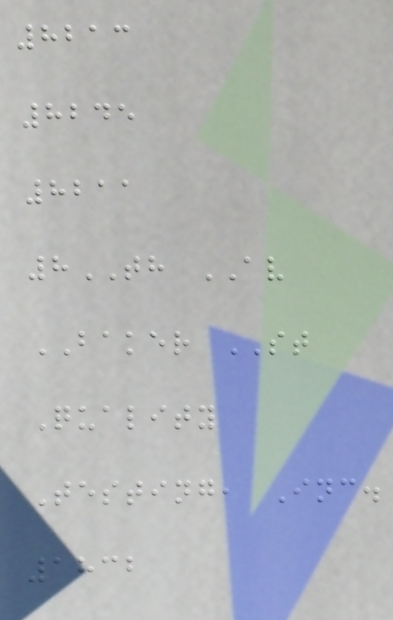8213
8245
8211
8TH AV
BAKER ST
Quality
Testing, Inc.
1832
